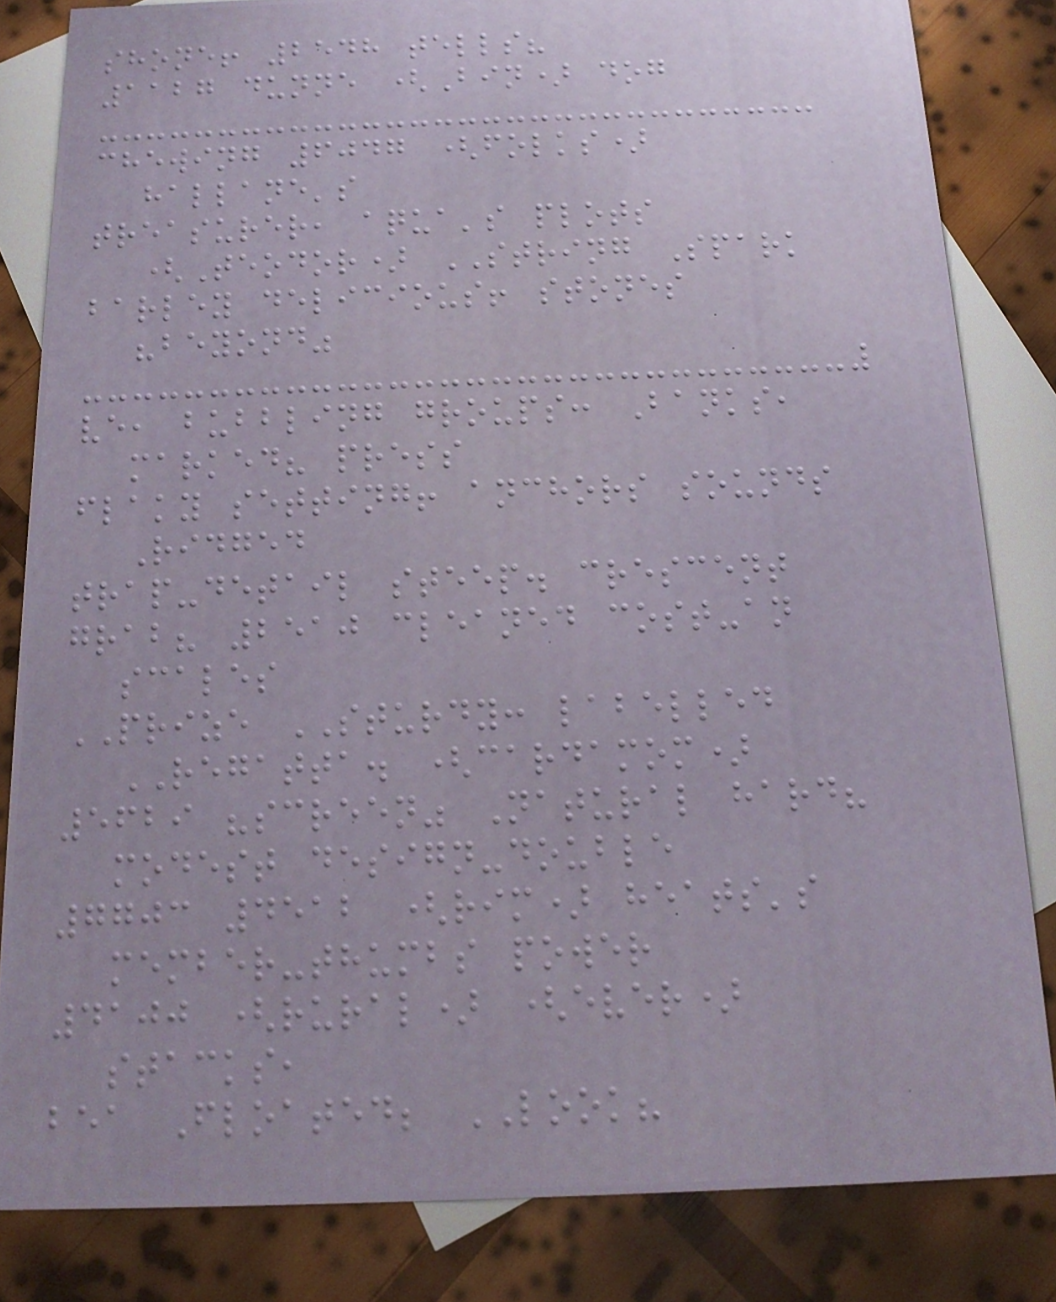shone! 2548 tells?
1127 dunne (Bin) dog
chewing 6047 (folks)
hallane's
treasurer, aqua's plots
(Teodor) STRING Spark
barley delicious! stones
"beyond"
ve, bubbling groups: Banks,
marked? press
flaky setting! anchors sounds
Ridged
trap-detail steep. crescent
grab? 2510 cleaned cost-an
scales
PRIZE STURDY: labelled
REGATTA. (cardamom)
5629 "screen" Natural hard?
modest design-double
7703 4512 (rim) heats's
member-thumbs power
4100 (rural) (ever)
stacks,
bea Floated; LOOK?
